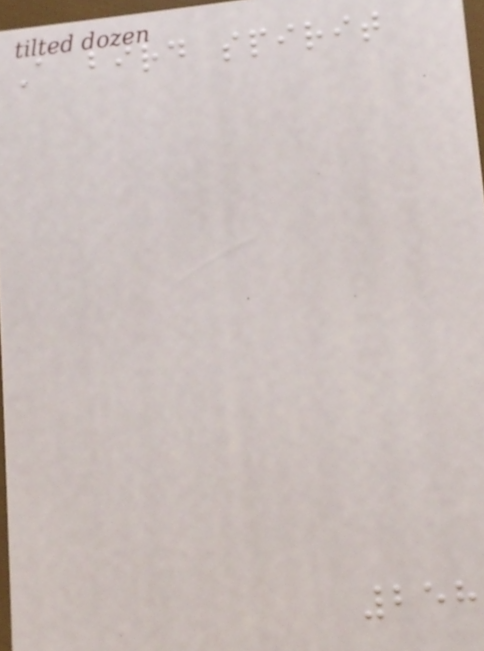A bird spirit
258
